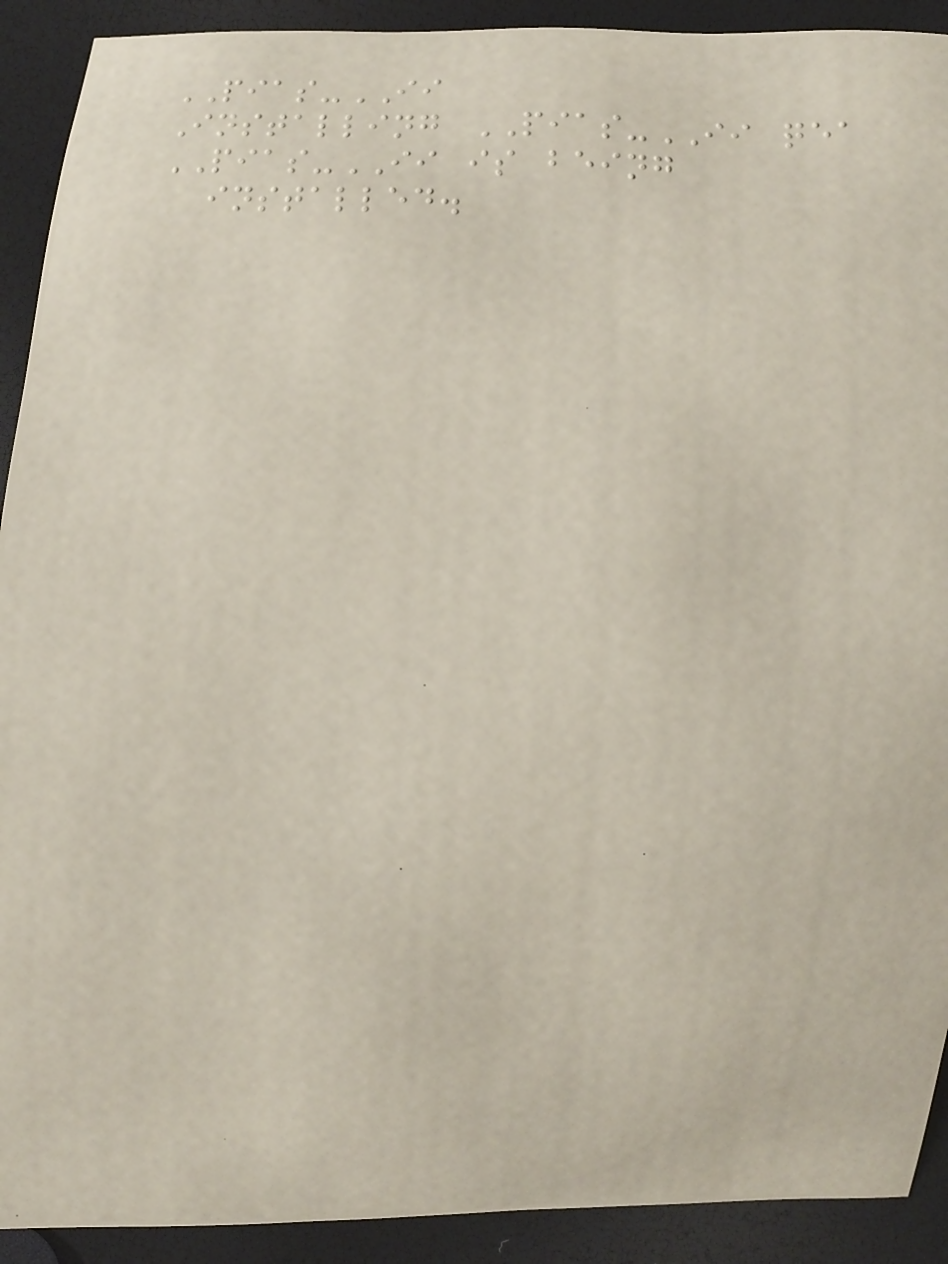PIAS-II
Installing PIAS-II qea
PIAS-II is being
installed.
